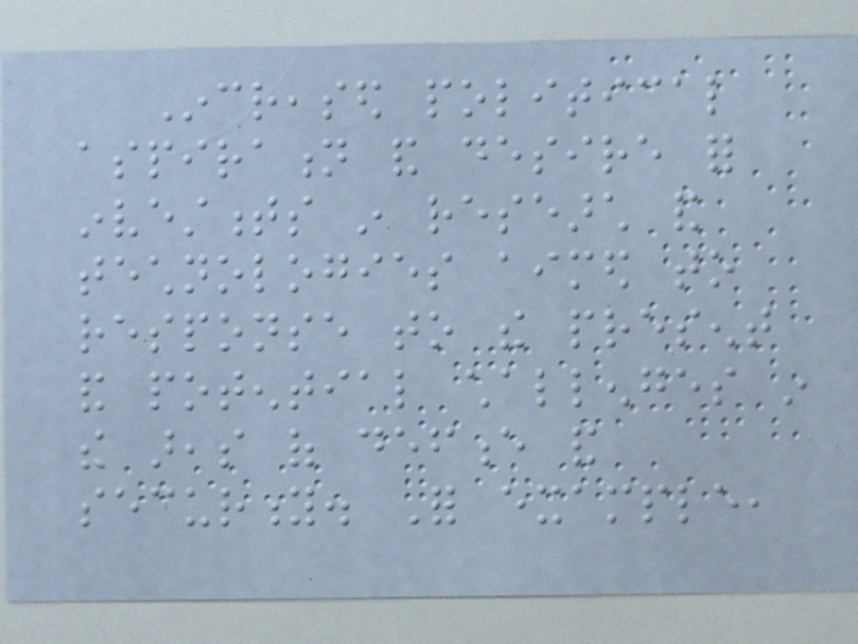Increased political
aspiration and desire for
investments in research and
technologies aimed to
response to the present
and potential challenges in
the areas of defence and
security. For example,
